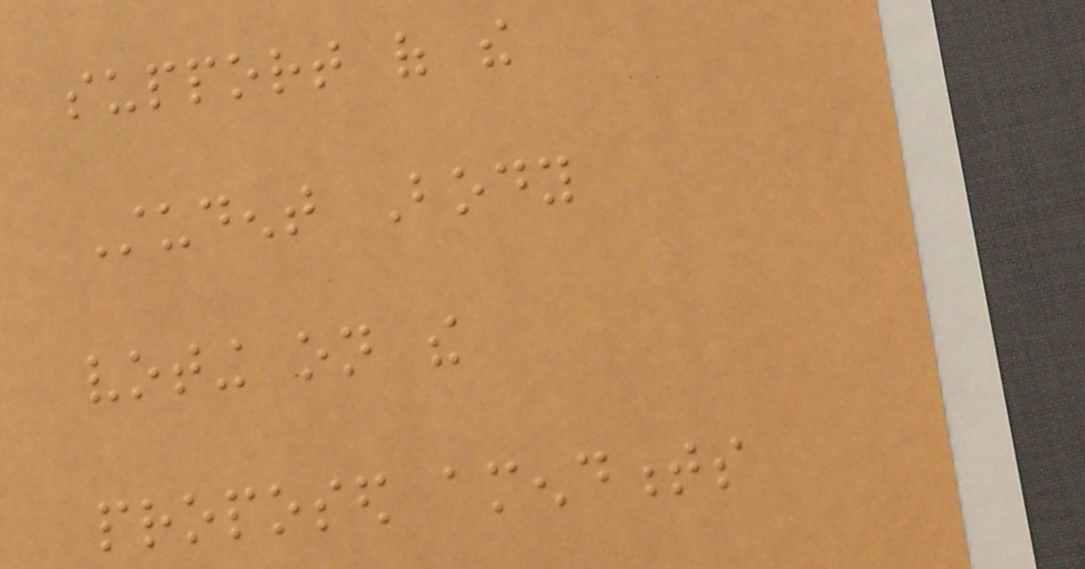support of the
Student Body
voting on the
proposed amendments
